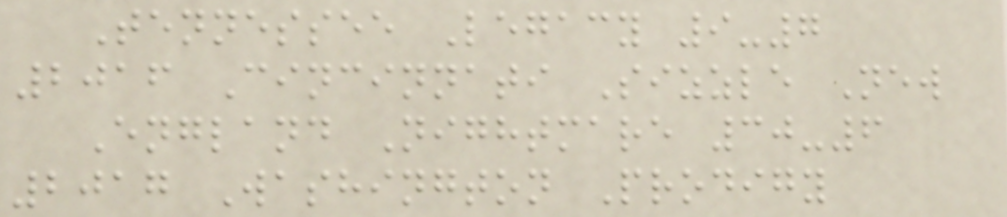Tennessee Legacy 9-7
2016 Cincinnati Sizzle New
England Nightmare 30-6
2017 Washington Prodigy
